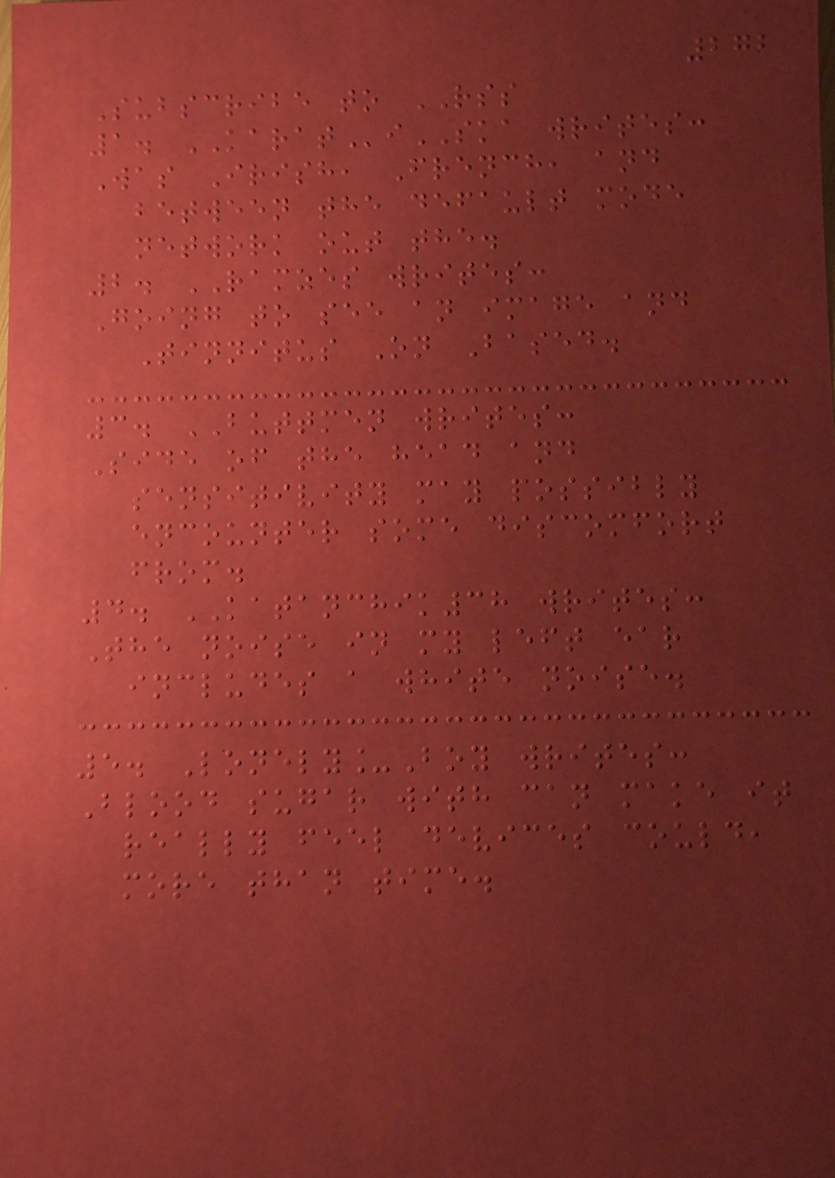272
Subscribe to RSS
1. KARATiSKA writes:
Was Irish, French, and
between the default mode
network out the.
2. RAMZES writes:
Going to see an image and
Tinnitus On Based.
3. BUTTMEN writes:
Side of the head and
sensitivity may possibly
encounter some discomfort
from.
4. KATANCHIK38 writes:
The noise in my left ear
includes a white noise.
5. Lonely_Boy writes:
Blood sugar with can make it
really feel devices could,
more than time.
